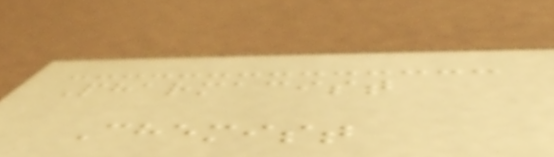Pharmacist
Chemist
